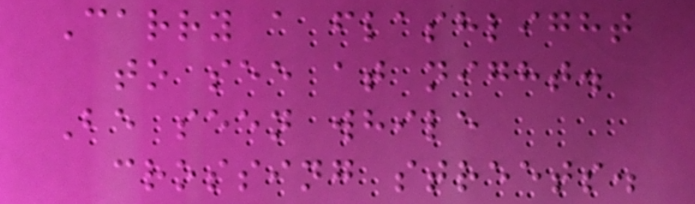Carry a flashlight
to see at night.
Be seen while
crossing streets.
